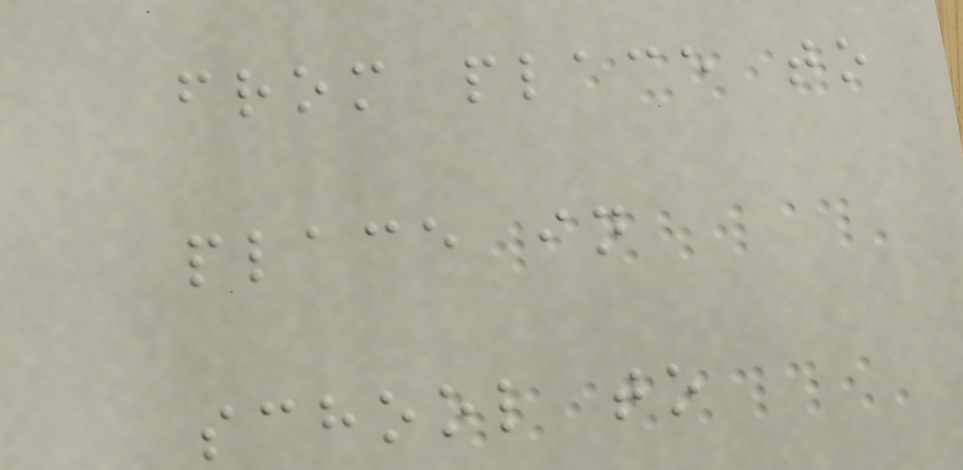from place to
place in
school to
